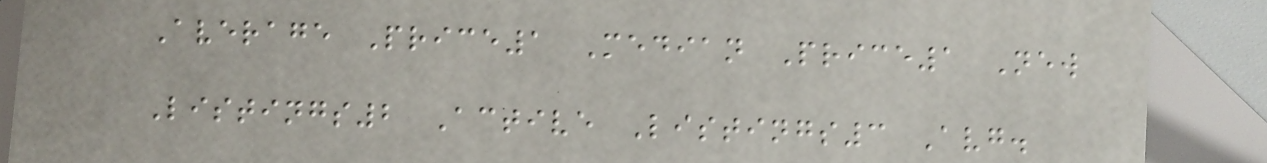Average Price1 Median Price1 New
Listings2 Active Listings3 Avg.
